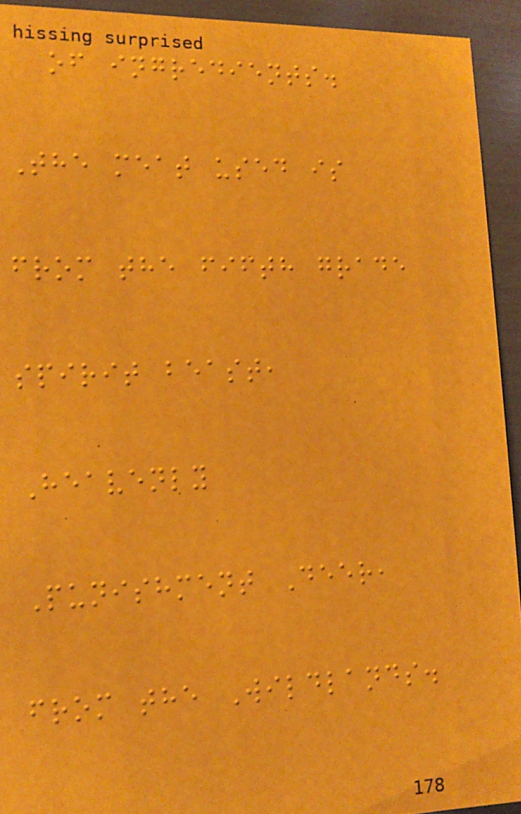of ingredients.
The meat used is
from the fifth grade
spirit beast,
Heavenly
Punishment Deer,
from the Wildlands.
